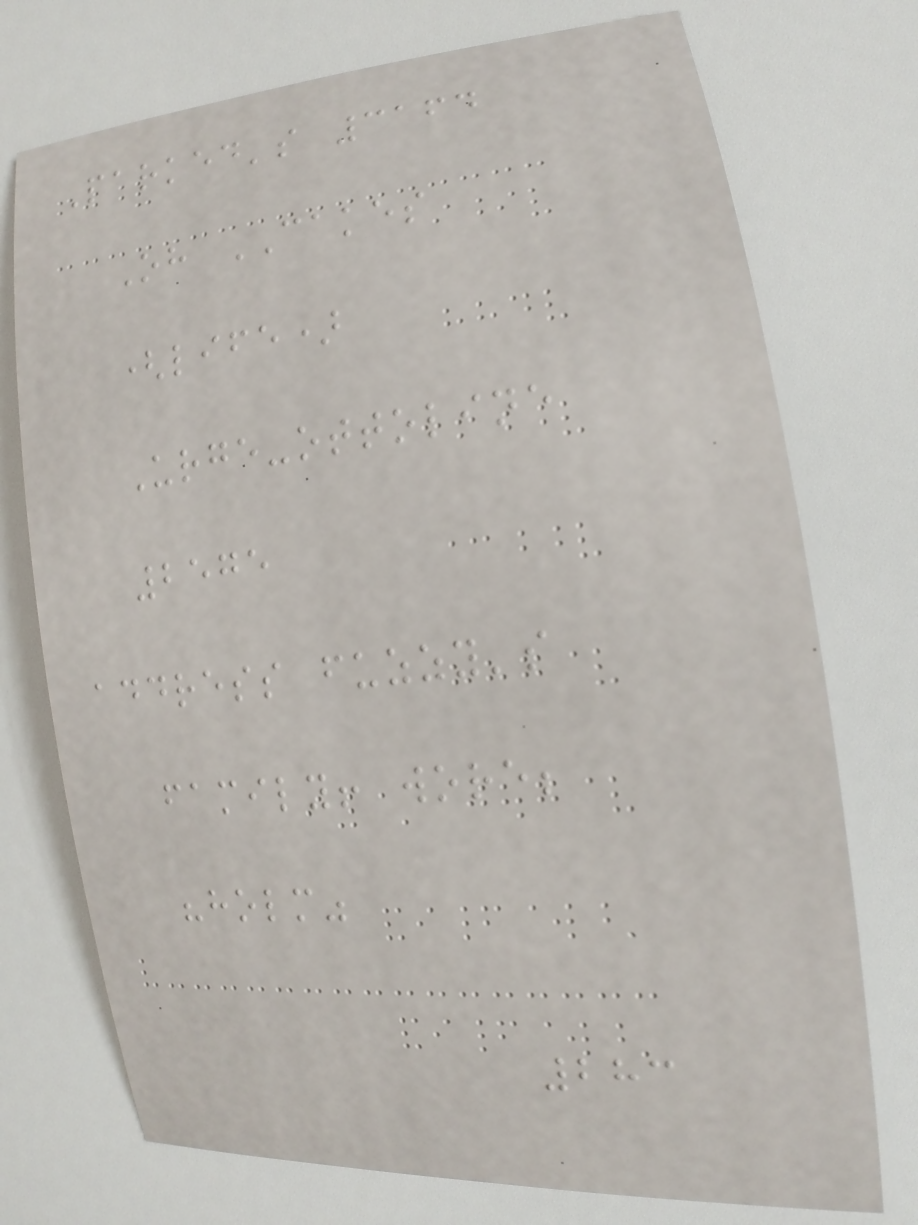Parked's 3164
Oh CAKES
(life)
Urge-ottoline
2575
address fuzzy's
family! wore;
"holm"
283
